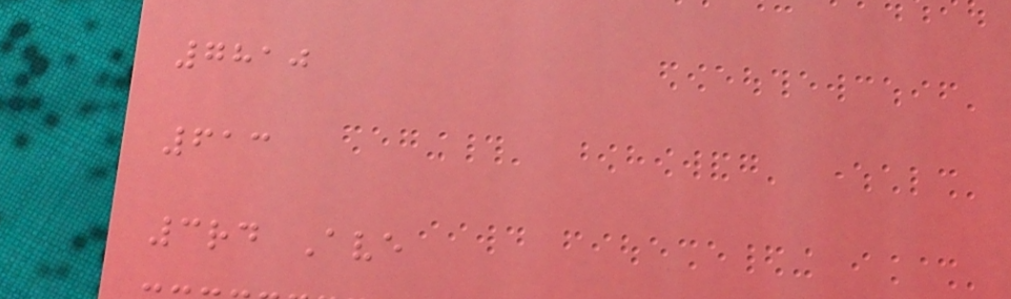7810
613
3rd Ave
